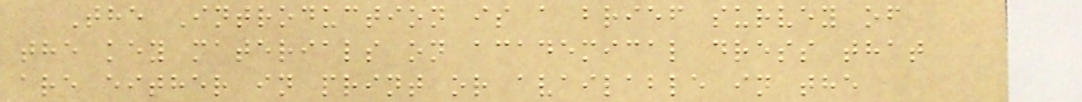The Introduction is a brief survey of
the key materials on academical dress that
are either in print or available in the
